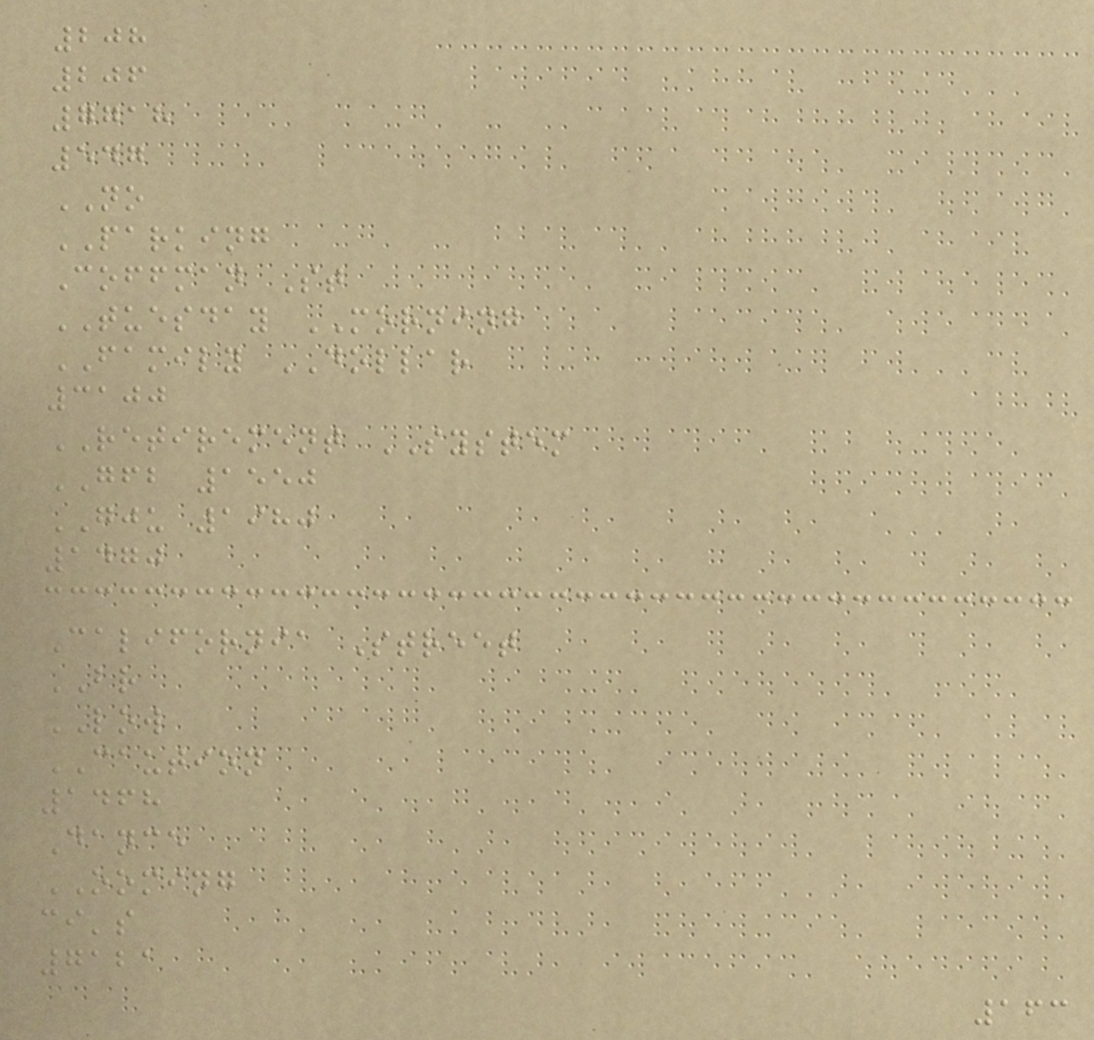208
206
7718
547
NO
PARKING
Coffman St
TUESDAY MORNING
FAMILY DOLLAR
3100
RETIREMENT SYSTEM
GFB 1550
GJU 1980
1470
California Street
BR
LOW
CAUTION
1468
Dance
OOMING
ci's
7121
163
